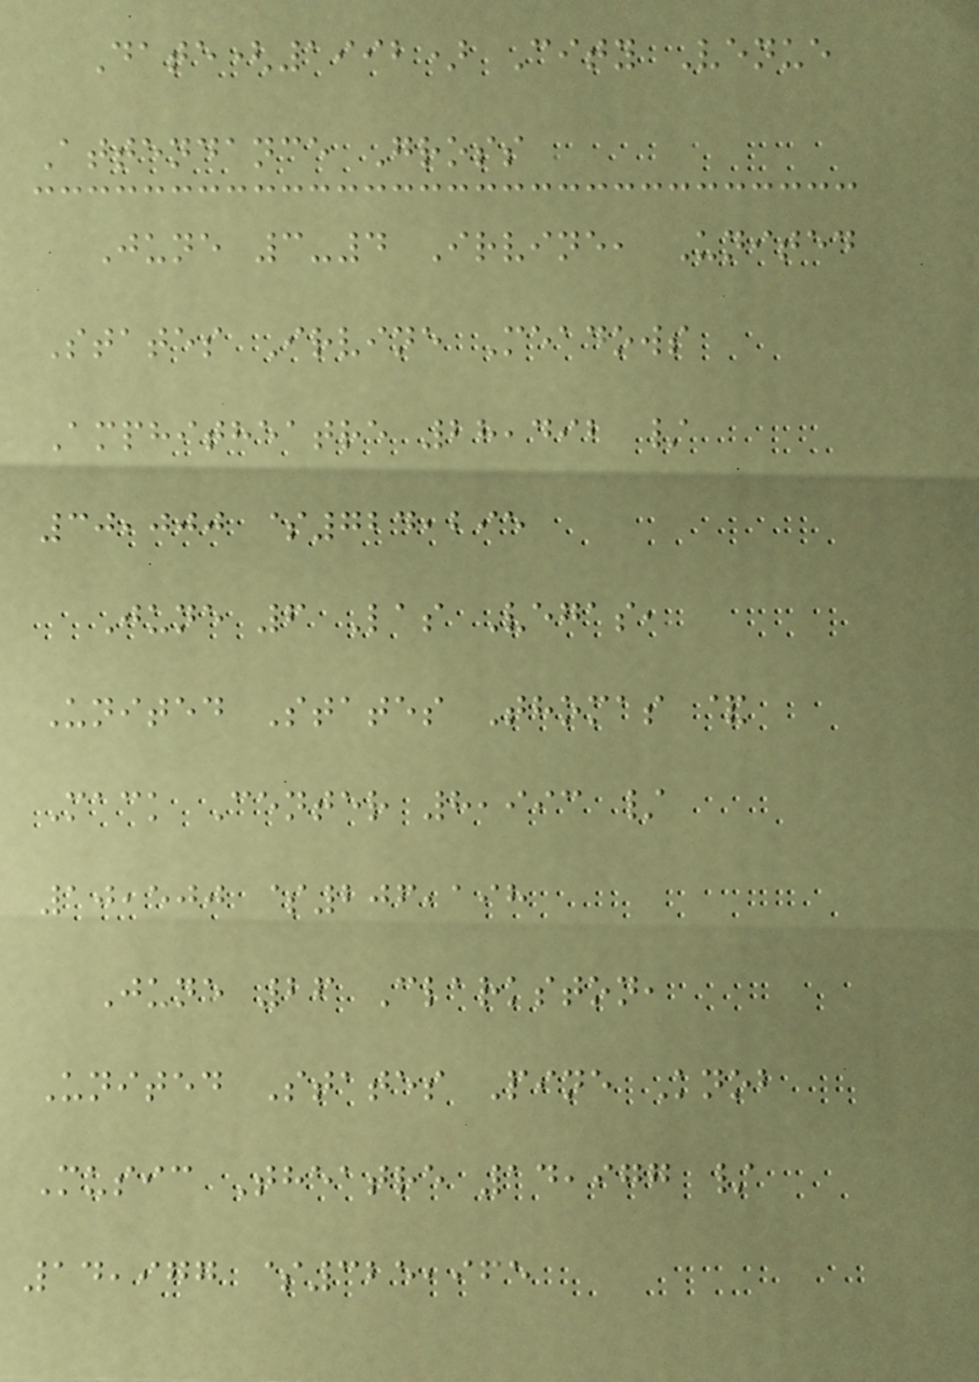Date(1992) City Venue
Attendance Gross
June 3-4 Irvine, United
States Irvine Meadows
Amphitheatre 28,492 /
30,000 $724,295
June 6 Las Vegas,
United States Thomas &
Mack Center 8,993 /
10,500 $206,198
June 26 Clarkston,
United States Pine Knob
Music Theatre 14,977 /
14,977 $325,965
